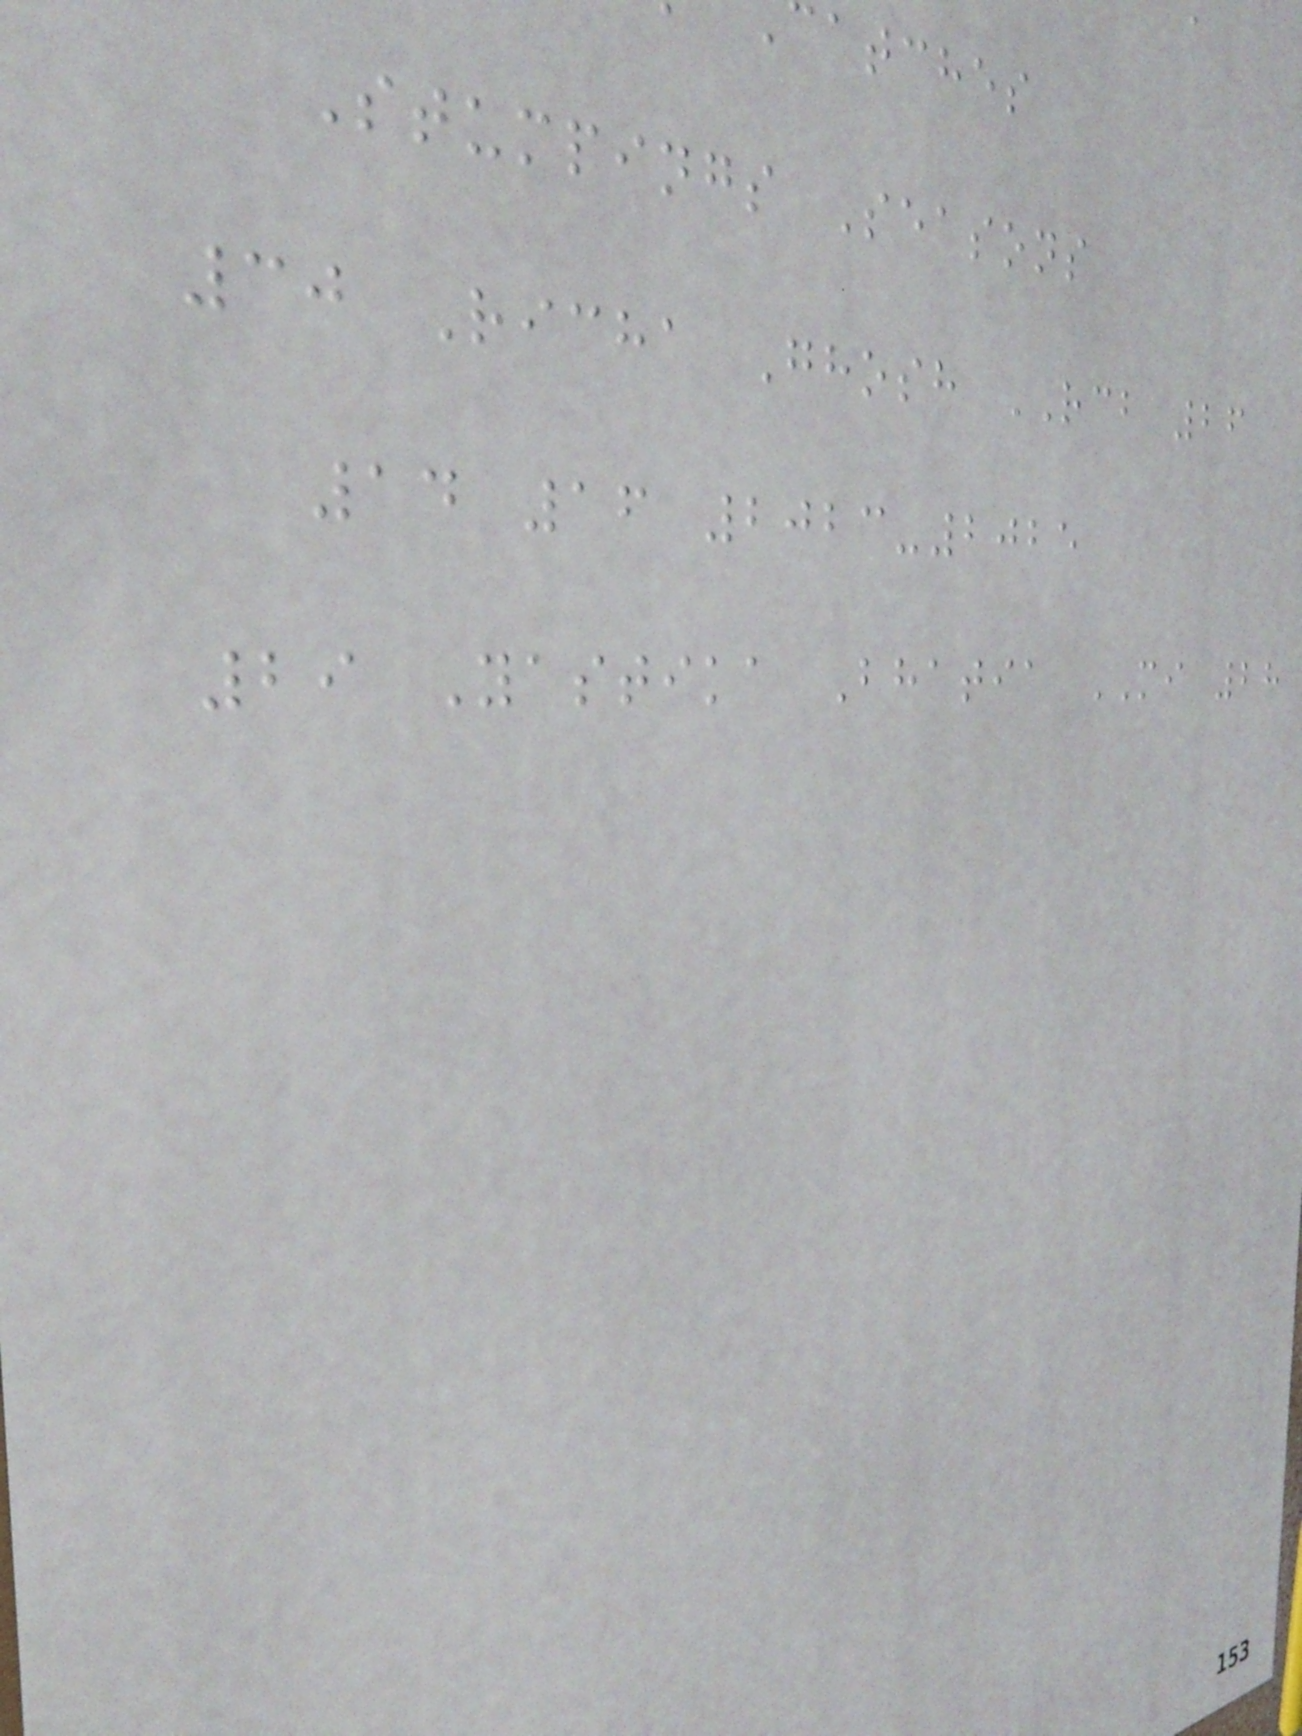atches
Stumpings Seasons
30 Richa Ghosh RCB 26
14 16 2023-2025
29 Yastika Bhatia MI 28
